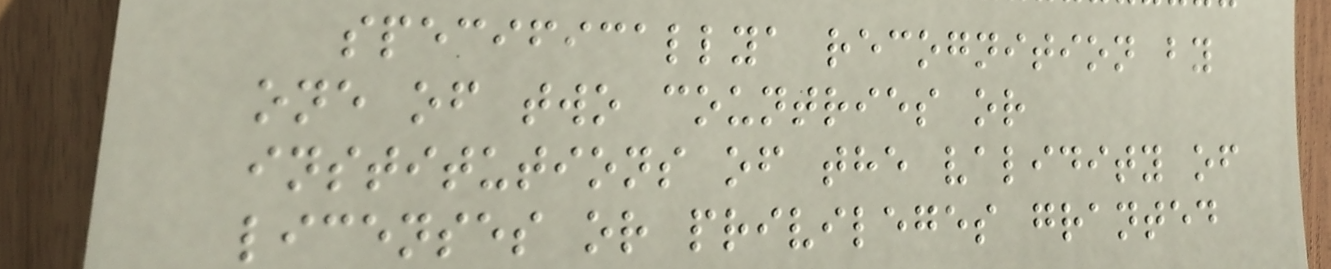specificallya recognition by
one of two countries or
institutions of the validity of
licenses or privileges granted
